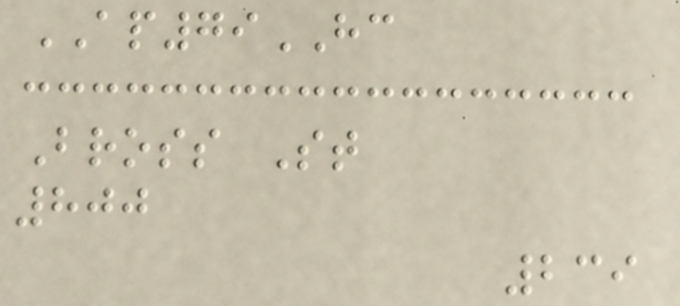AP79HC
Bross St
800
239
